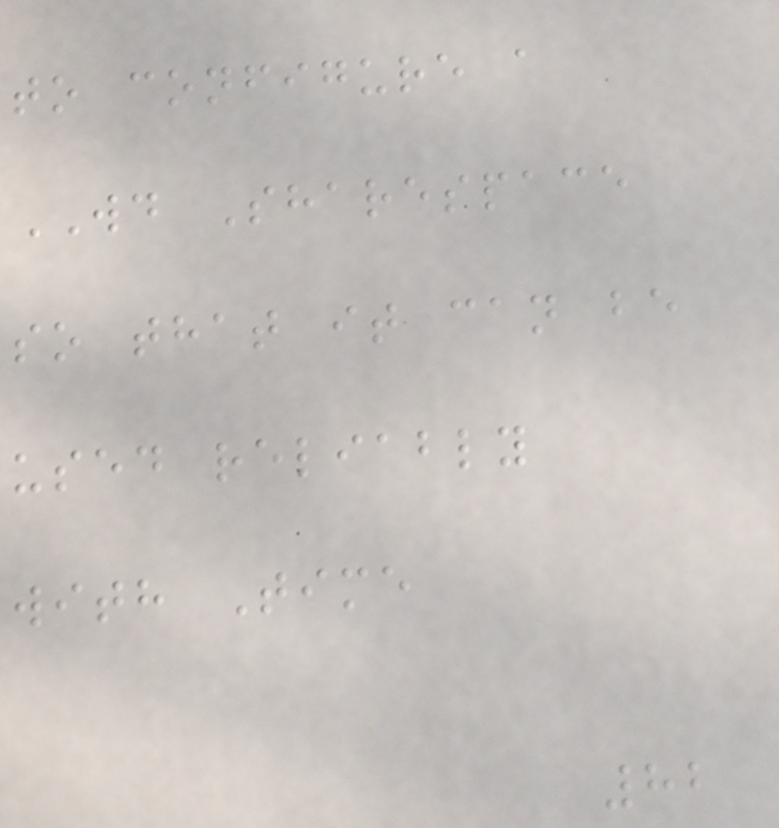to configure a
WD Sharespace
so that it can be
used reliably
with Time
82
